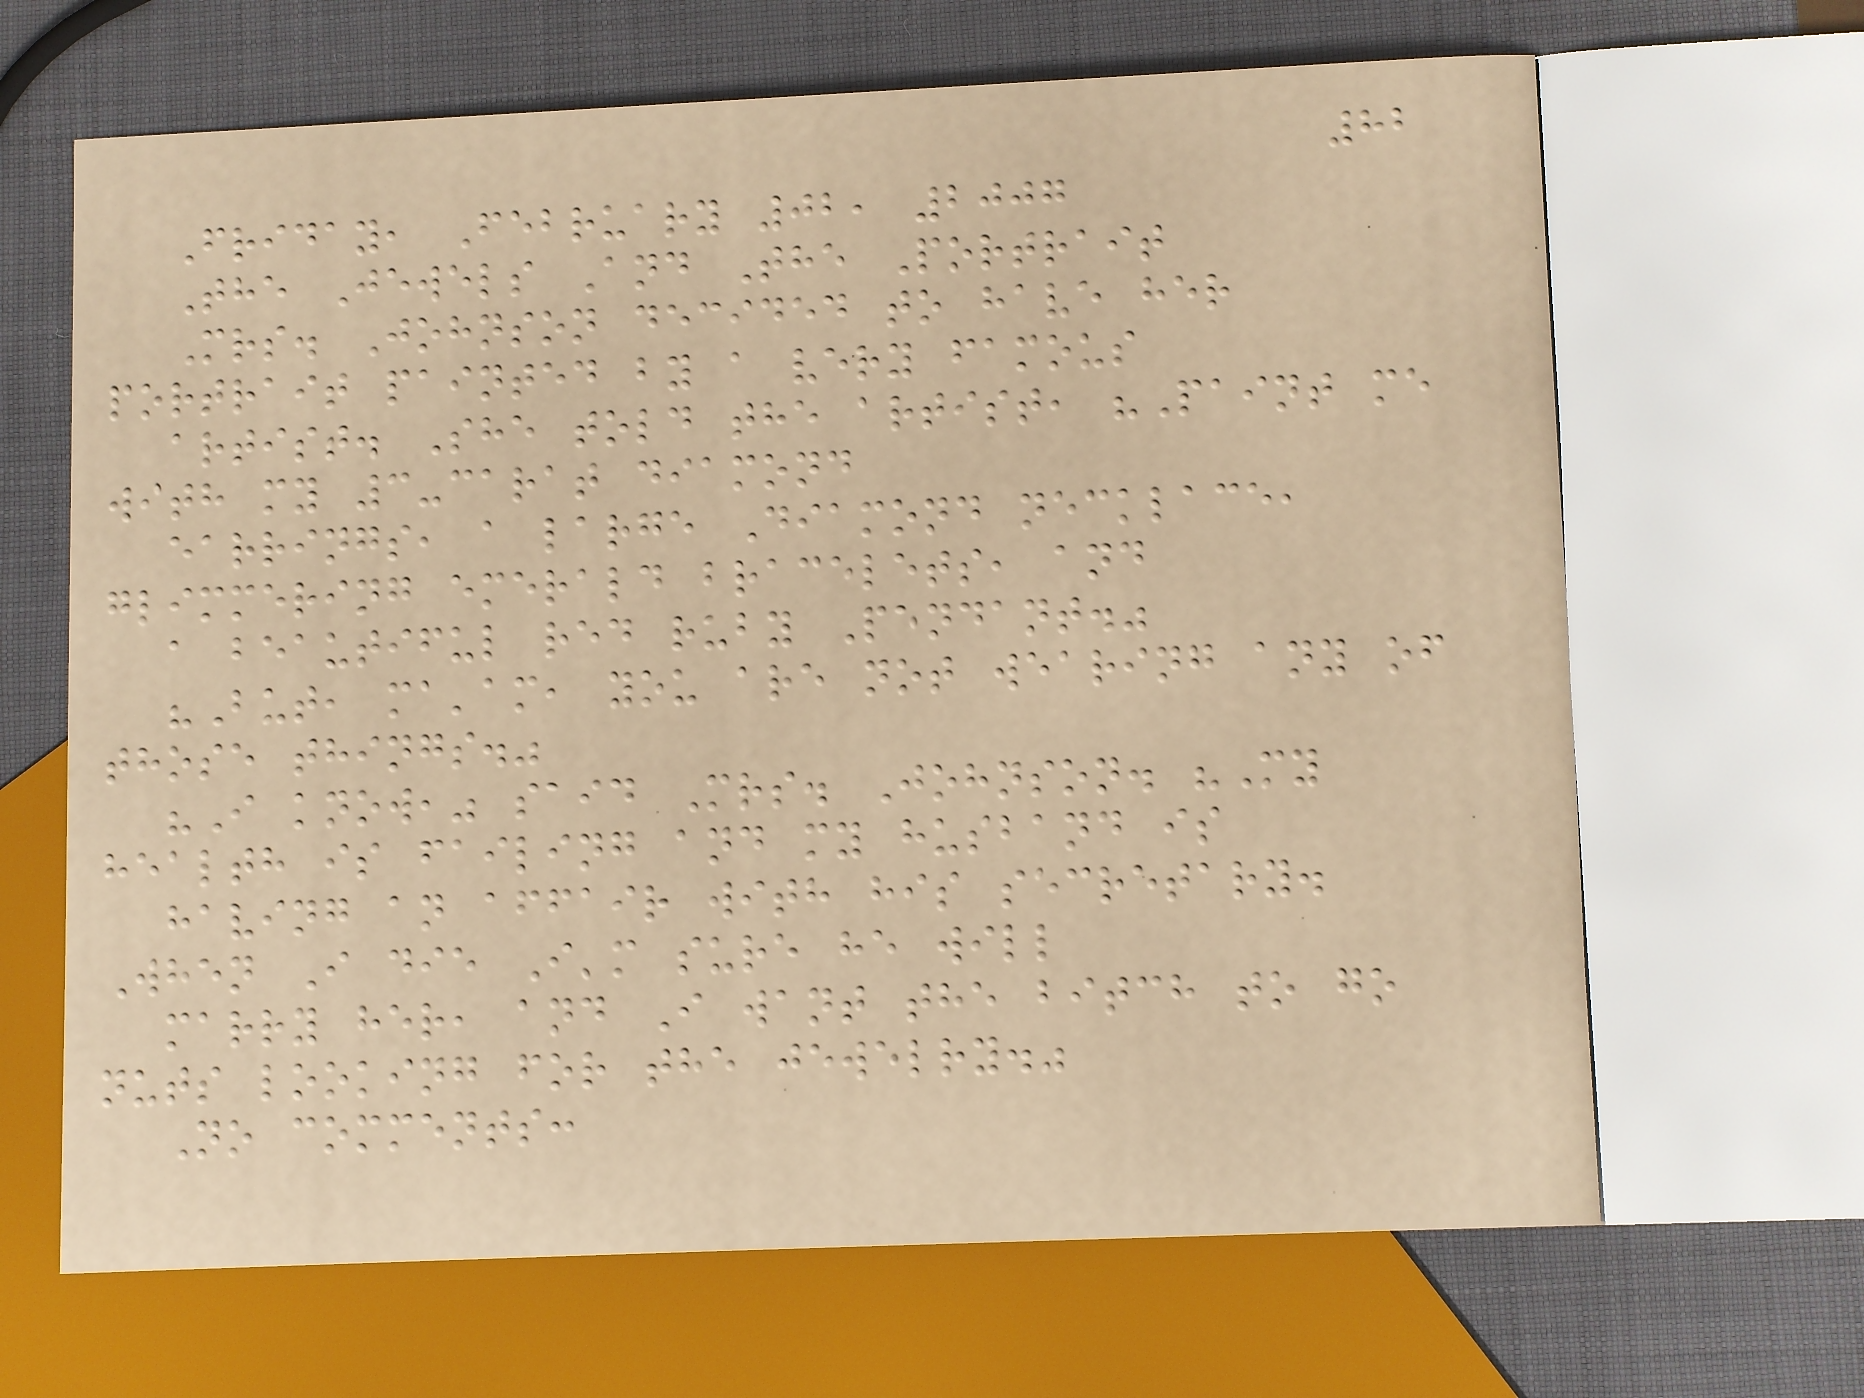82
Friday, February 02, 2007
The Jewels And The Portrait
Mrs. Johnson decided to have her
portrait painted by a very famous
artist. She told the artist, "Paint me
with my 3-carat diamond
earrings, a large Diamond necklace,
glimmering emerald bracelets, and
a beautiful red ruby Pendant."
"But, ma'am, you are not wearing any of
those things."
"I know," said Mrs. Johnson. "My
health is failing and my husband is
having an affair with his secretary.
When I die I'm sure he will
marry her, and I want the bitch to go
nuts looking for the jewelry."
No comments:
